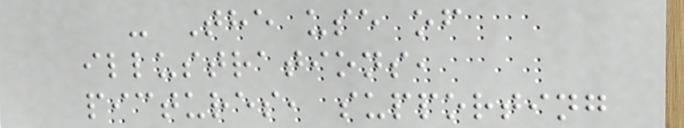- The use of
illustrations,
pictures, supporting
